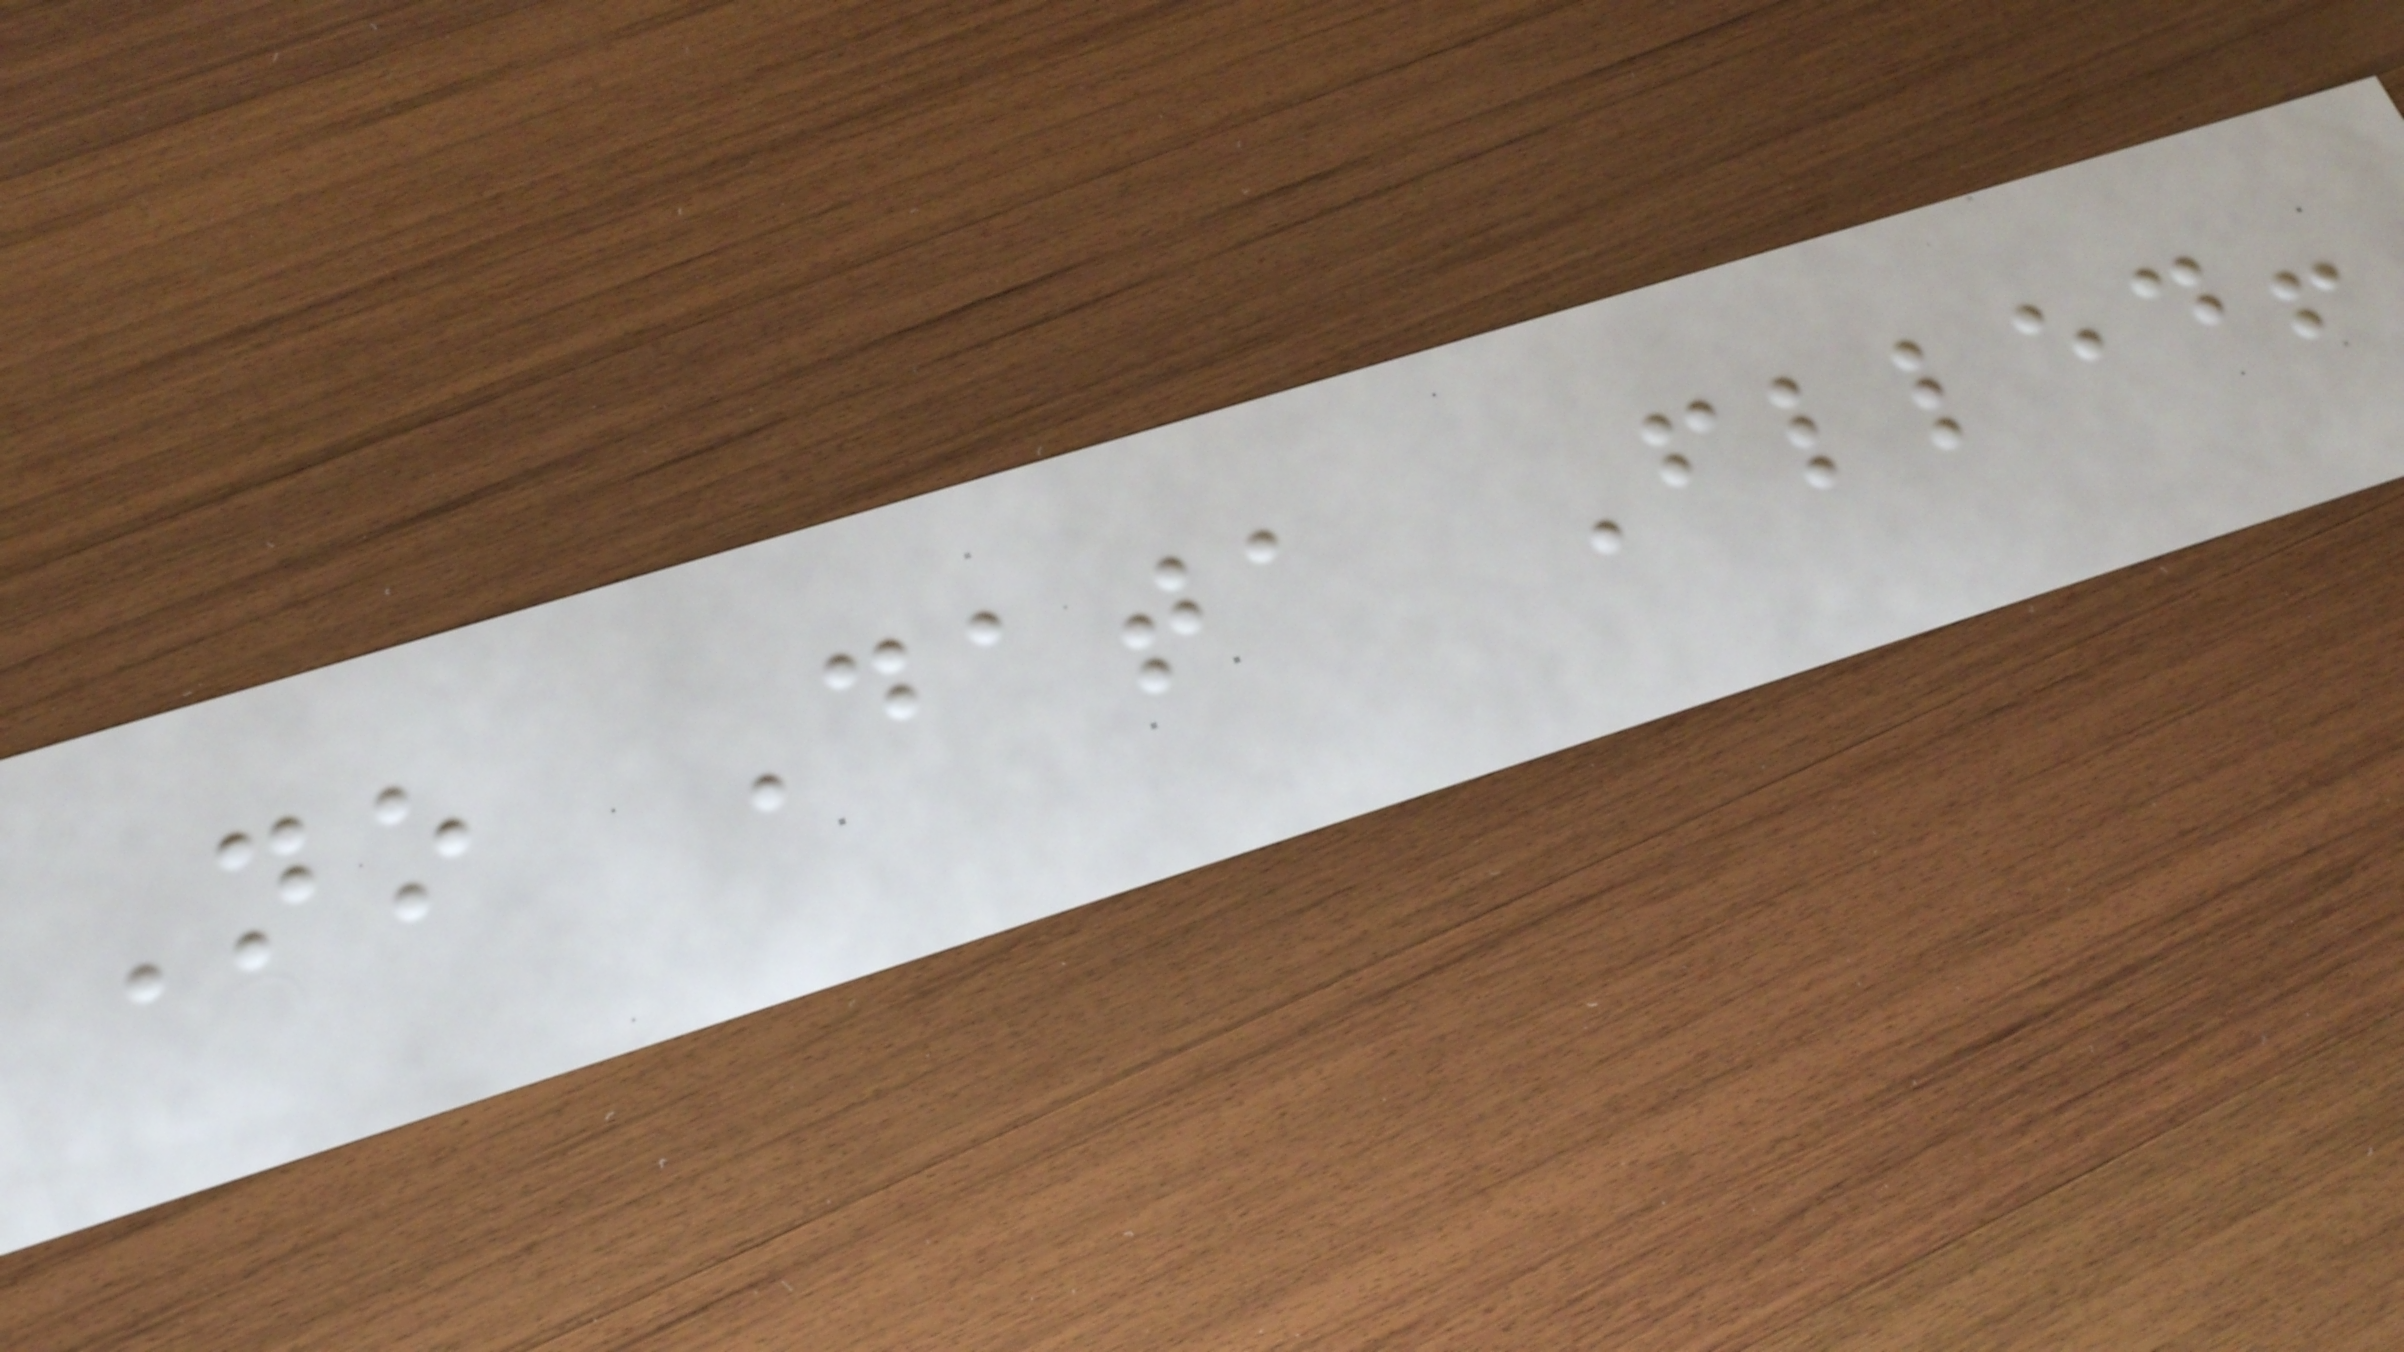No Data Flled!
